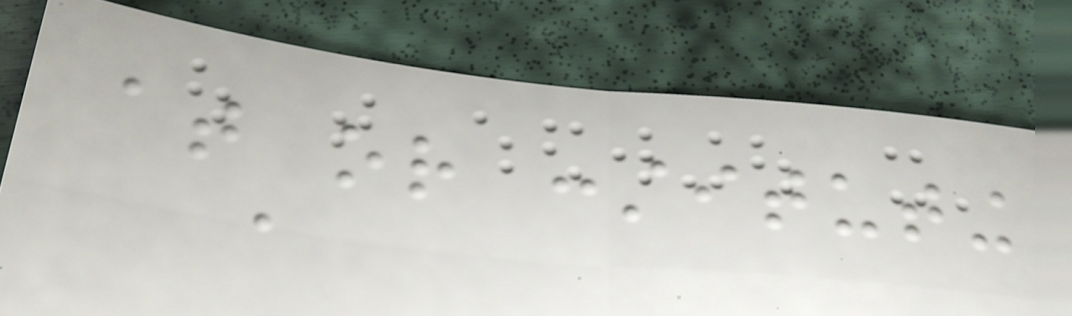at or constituting
a
